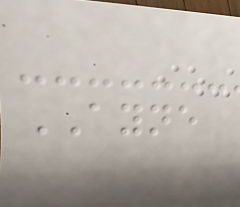AYNE
